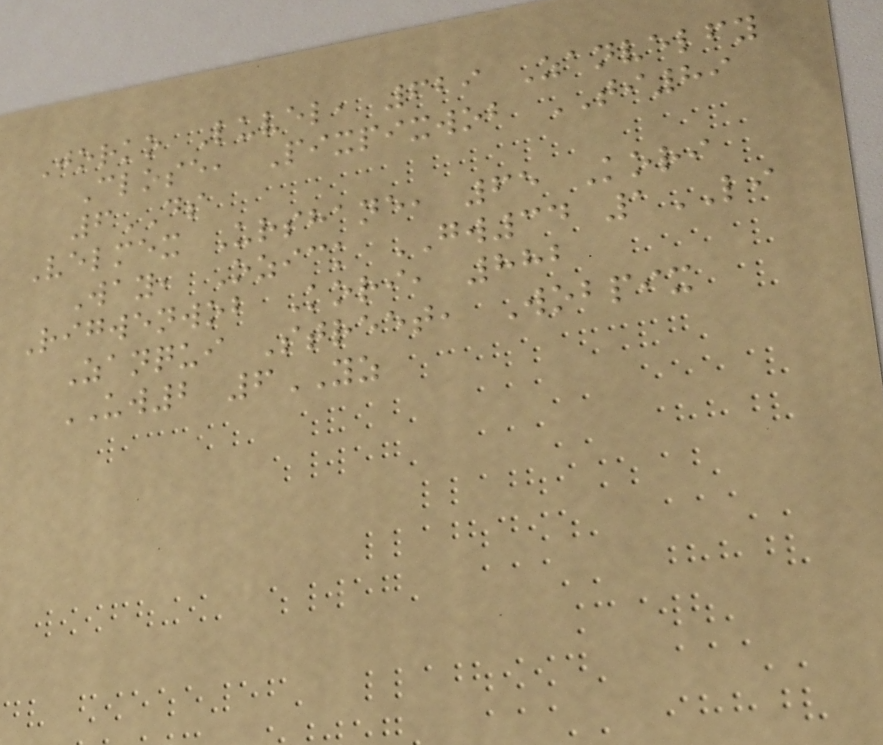Jorko Luvel, 629 Zanvelfy
Close, Pixpixwob TI89
6DS
Velmex Urshane, 65 Kori
Way, Ozick GW34 1LI
Rigwenwob Kori, 882
Zanqui Street, Wobpix
UW2 6YZ
